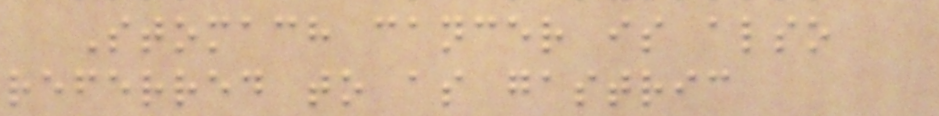Stomach cancer is also
referred to as gastric
